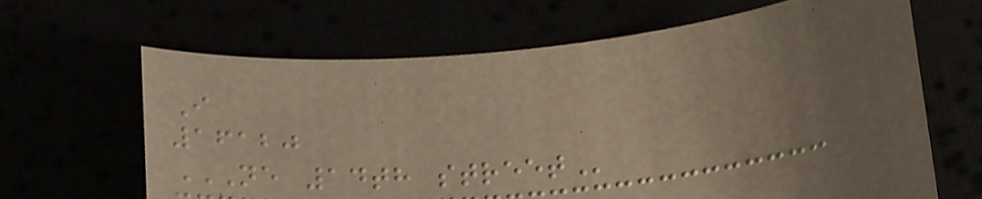I
16120
NE 14TH STREET
